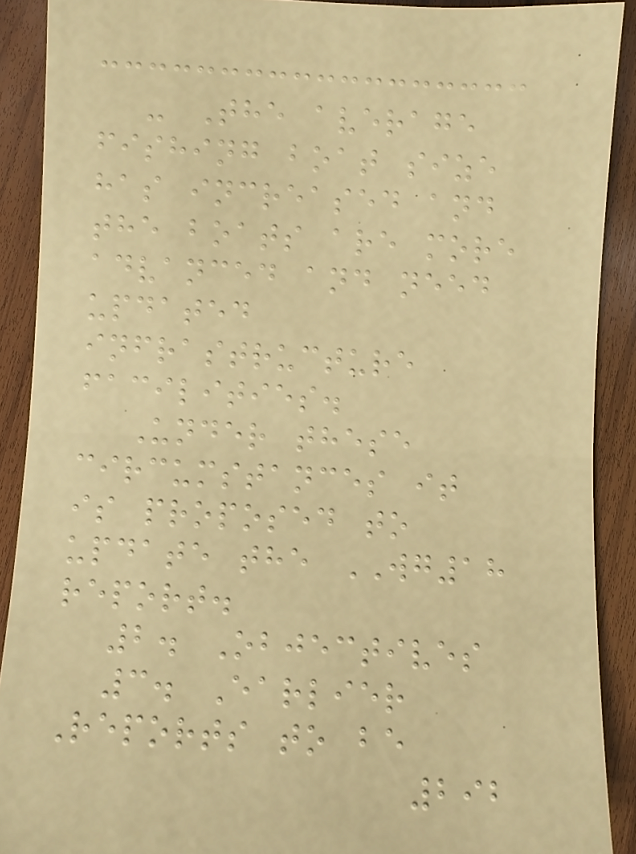- The average
fishing boat size
has increased and
the boats are more
advanced and need
updated
infrastructure
facilities.
Under these
circumstances it
is proposed to
update the WG18
report.
2. Objectives
3. Earlier
Reports to be
292
